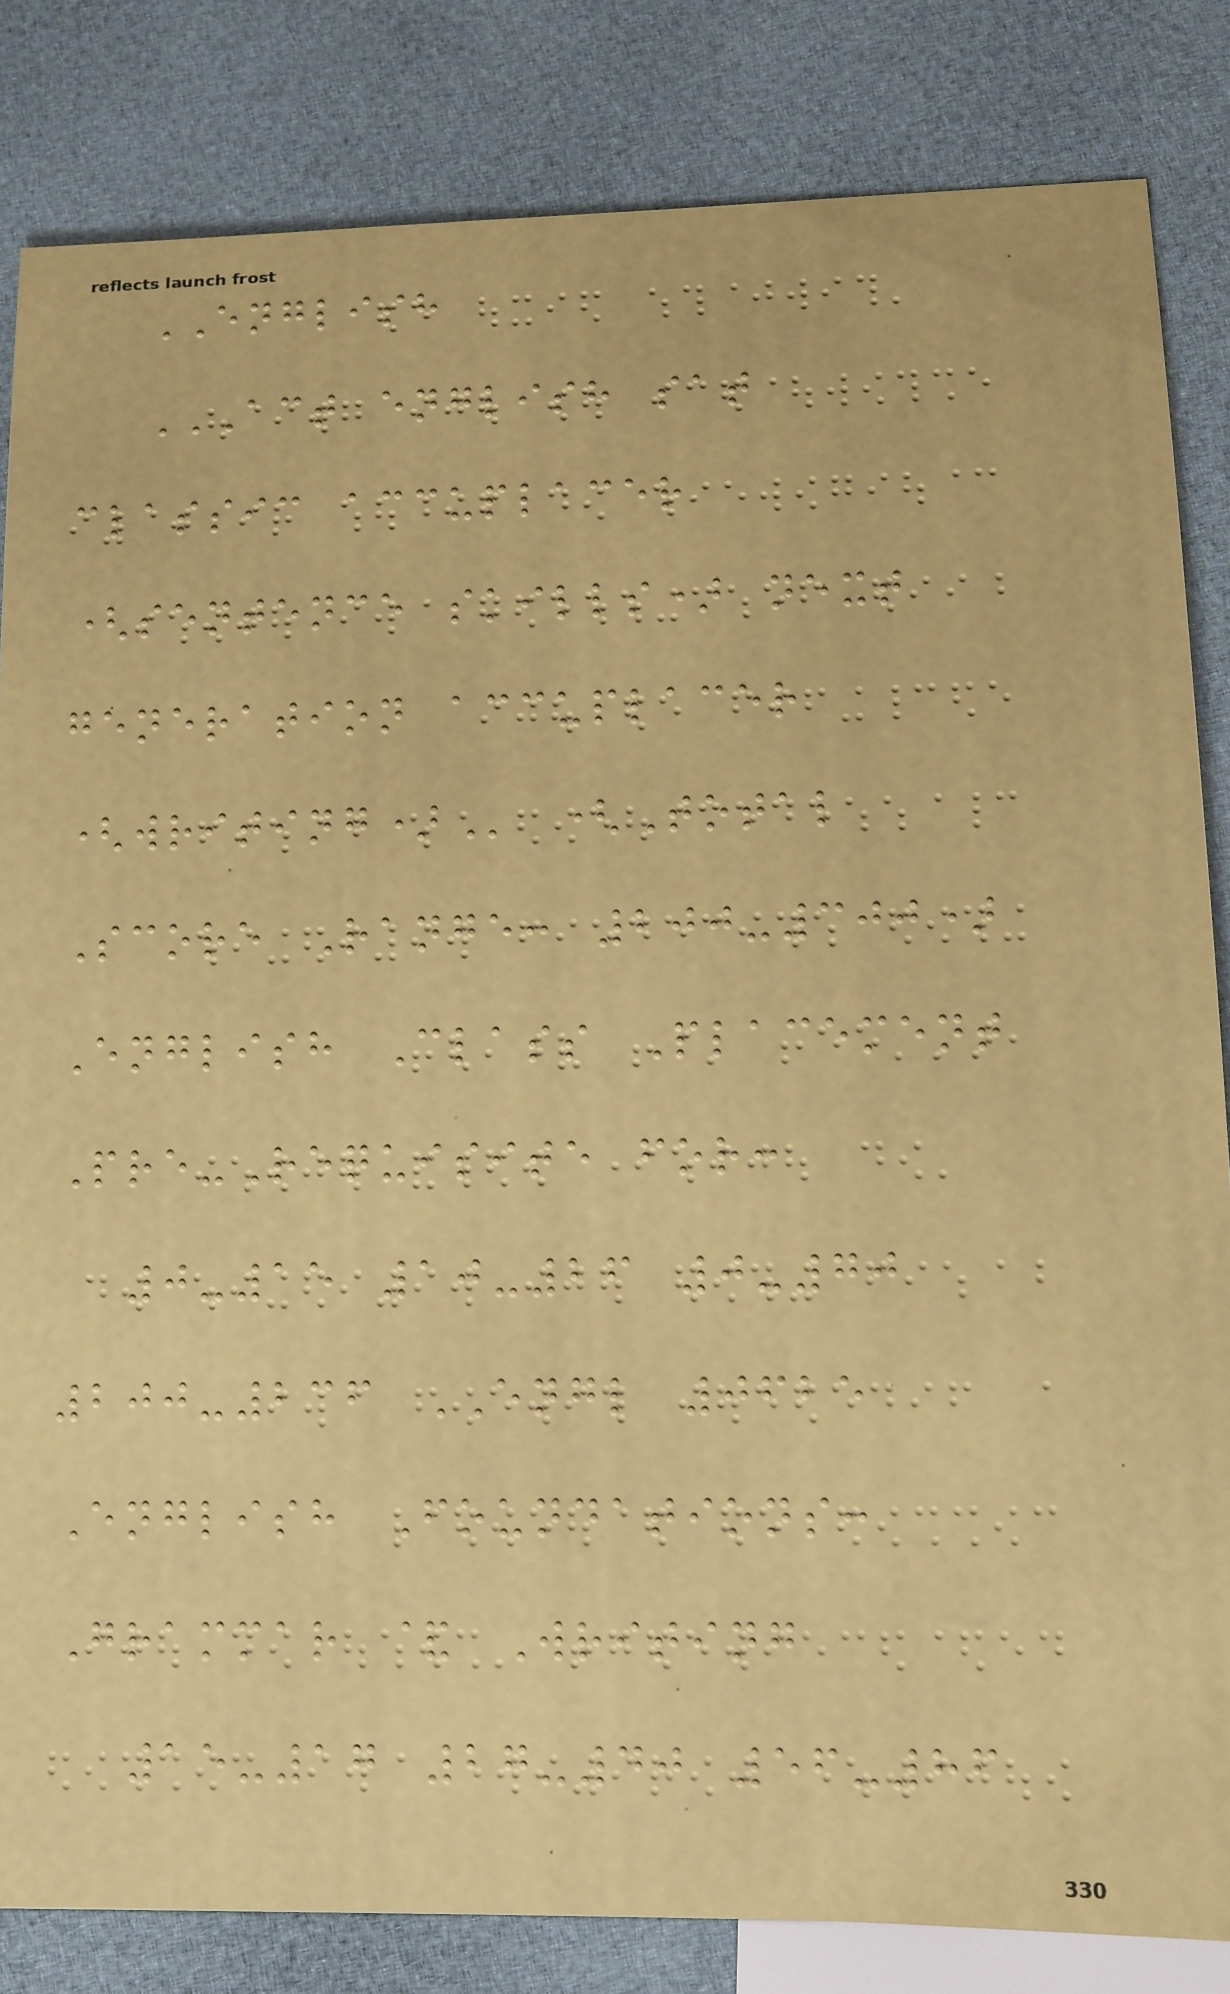ENGLISH
ACT ENGLISH SAT
CLASSIC ACCUPLACER
(SENTENCE SKILLS) NEXT
GENERATION ACCUPLACER
(WRITING) (Total
Score Range: 200-300)
English Class Placement
Pre-Requisite for:
0-15 10-26 0-70
200-236 ENGL 0625
English Foundations:
Grammar & Writing
15-17 27-40 56-86
